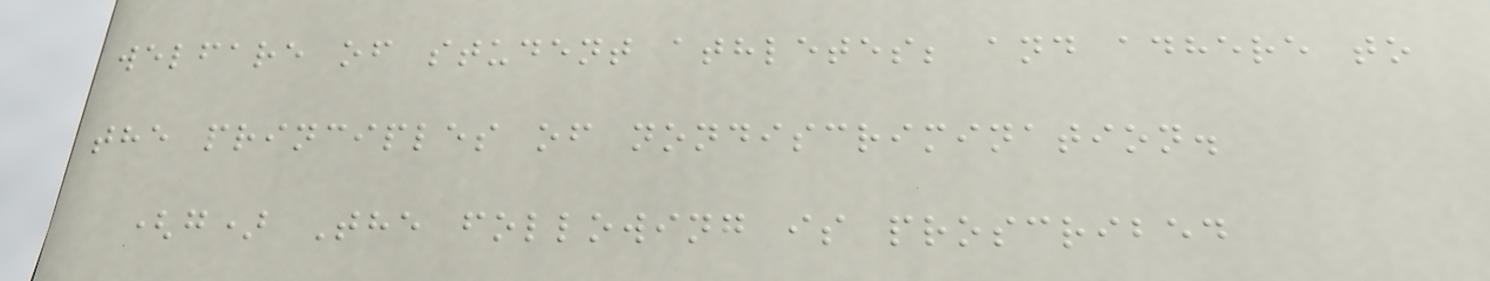welfare of student athletes; and adhere to
the principles of nondiscrimination.
(g) The following is proscribed
